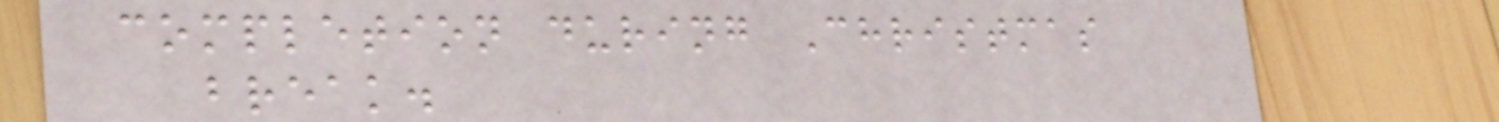completion during Christmas
break.
